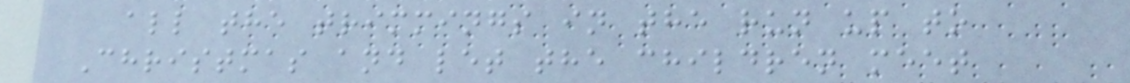all the trimmings in the run up to
Christmas and let the children meet
